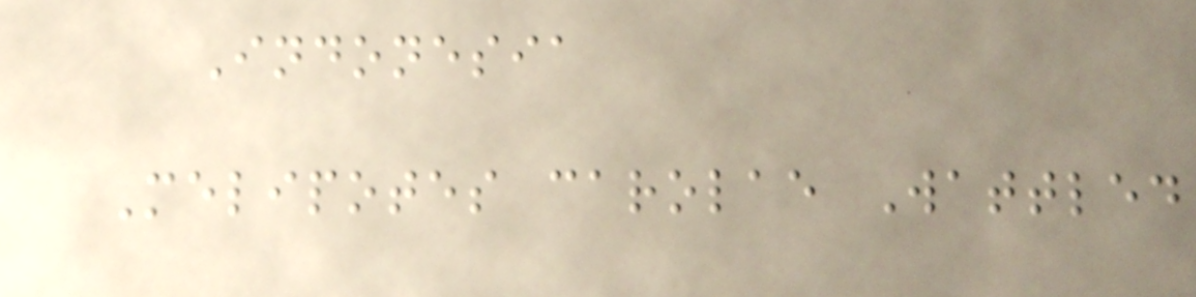Indonesia
Melipotes carolae Wattled
